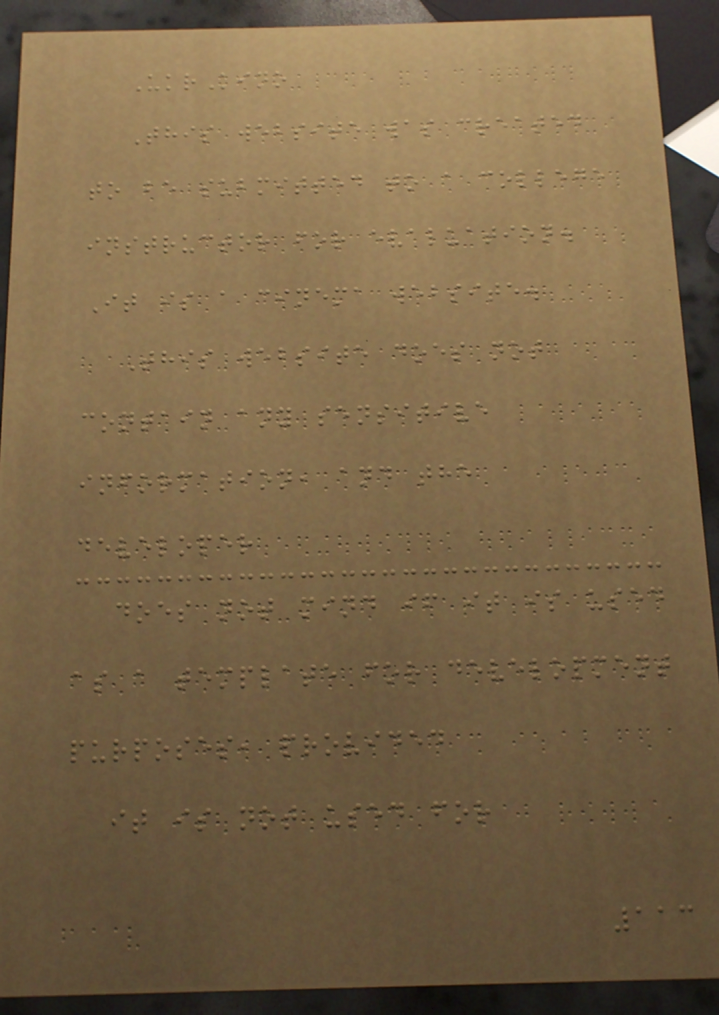UkrKino
This website was created
to be submitted to a college
instructor for evaluation.
It is a cinema website.
This website does not
contain any sensitive
information, and the
developer
does not mind if it is used
as a template for development
purposes, provided
it is not used for
113
